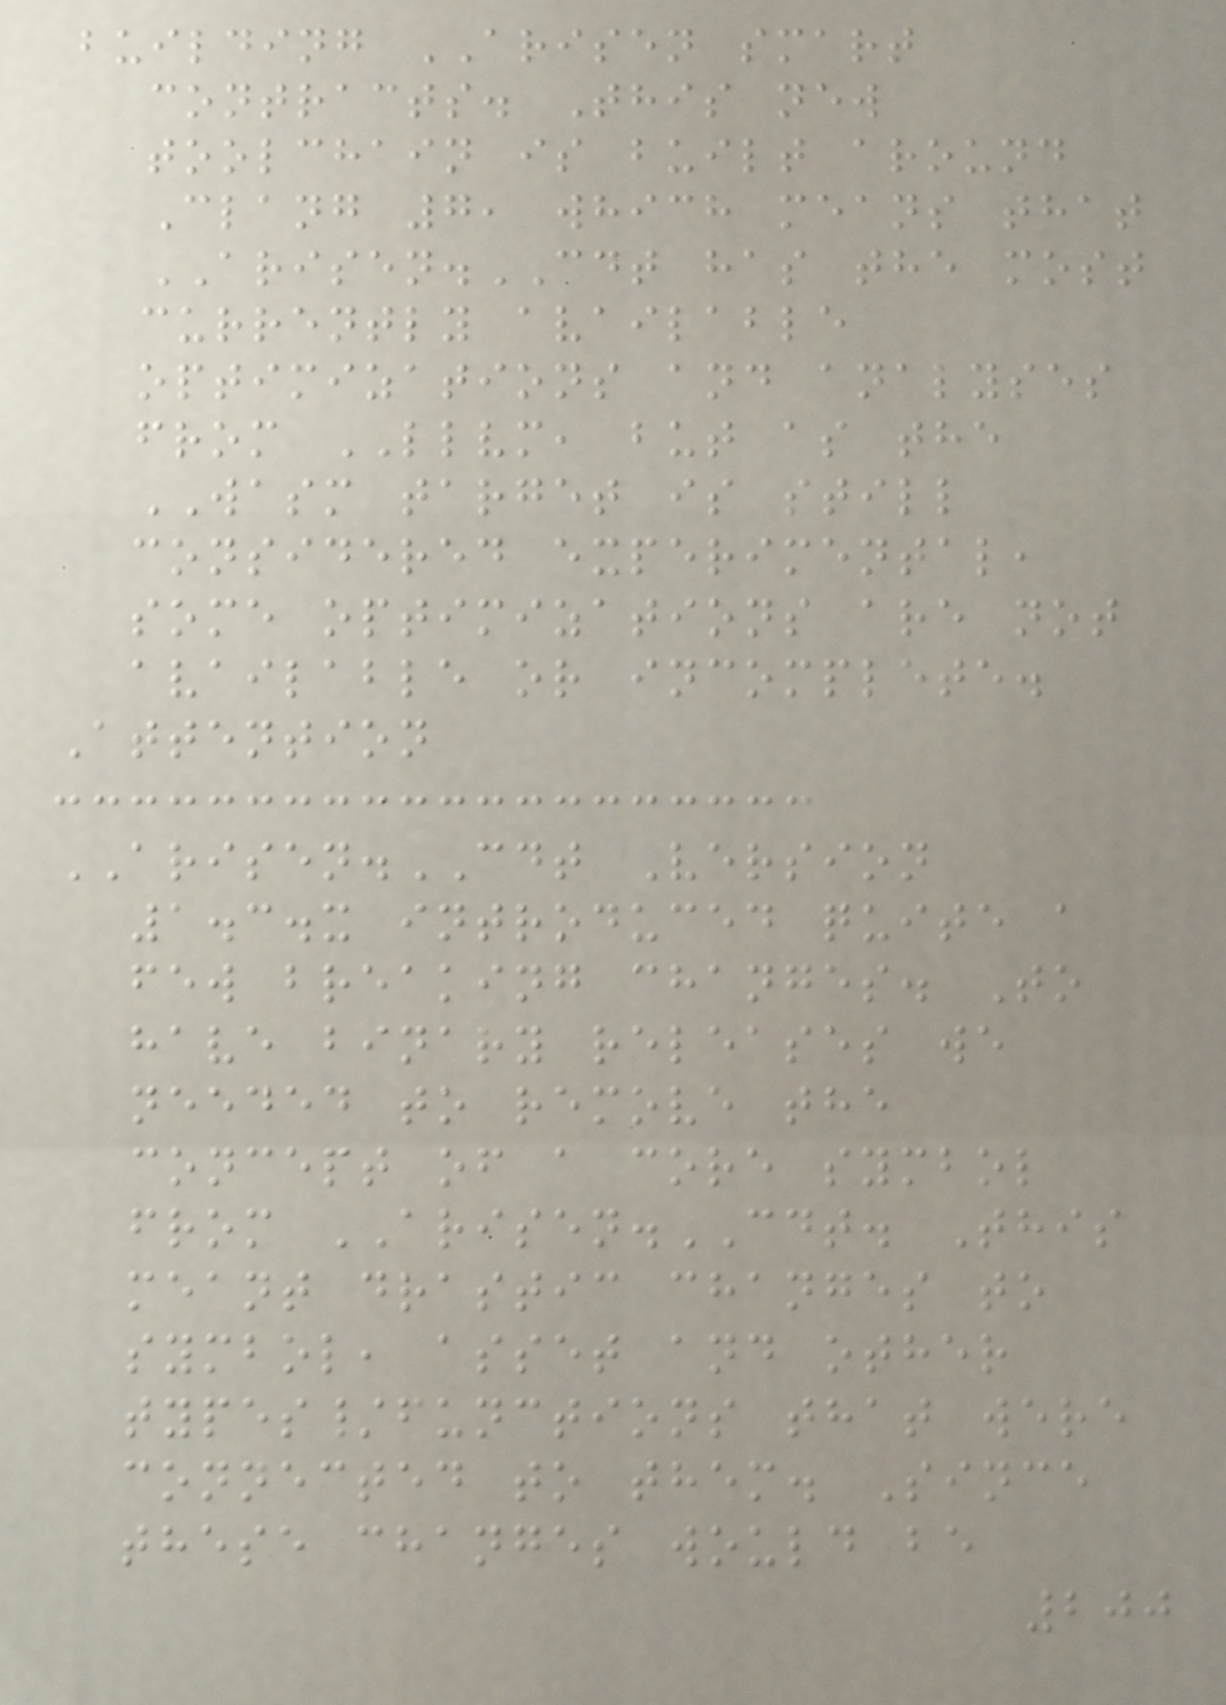building ARISEN smart
contracts. This new
toolchain is built around
Clang 7, which means that
ARISEN.CDT has the most
currently available
optimizations and analyses
from LLVM, but as the
WASM target is still
considered experimental,
some optimizations are not
available or incomplete.
Attention
ARISEN.CDT Version
1.3.x introduced quite a
few breaking changes. To
have binary releases we
needed to remove the
concept of a core symbol
from ARISEN.CDT. This
meant drastic changes to
symbol, asset and other
types/functions that were
connected to them. Since
these changes would be
200
